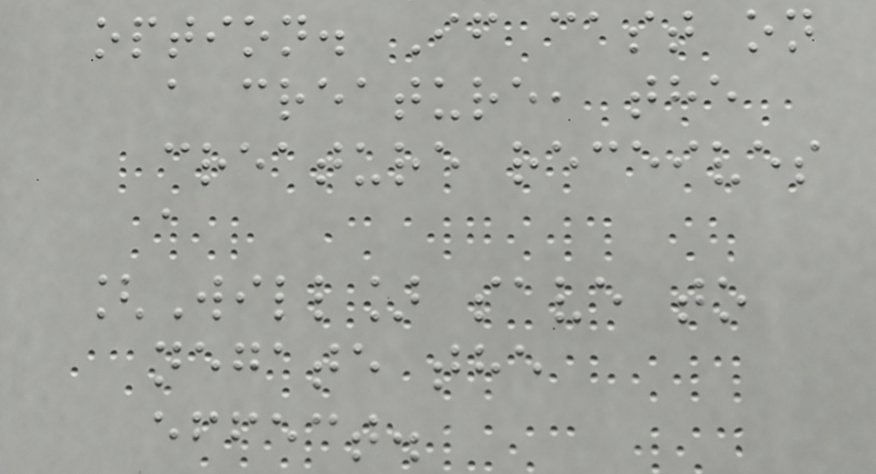option. If cast on
a creature, the
creature receives
a
[Will] save to
negate the
effect.
